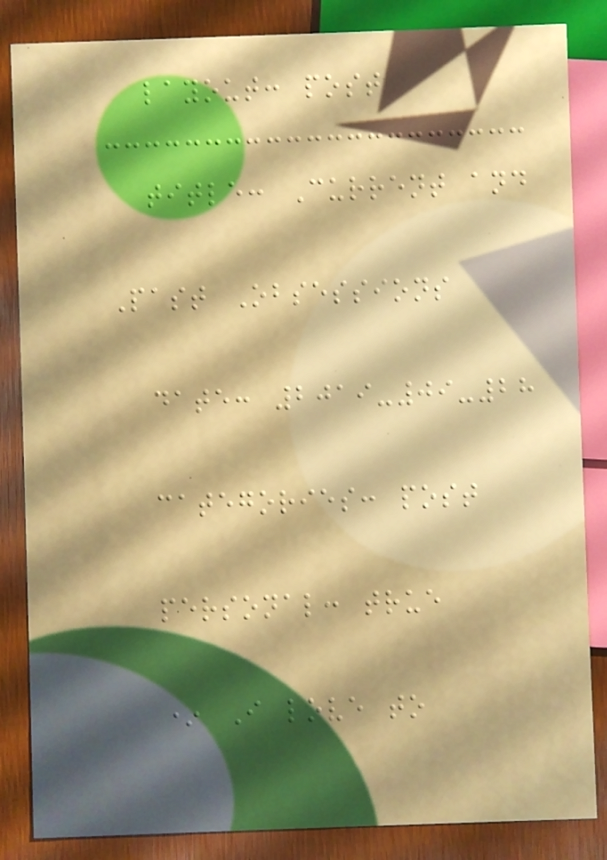layout: post
title: Current and
Past Obsessions
date: 2019-09-28
categories: post
personal: true
* I love to
